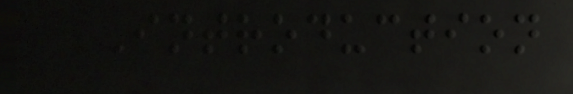Introduction
